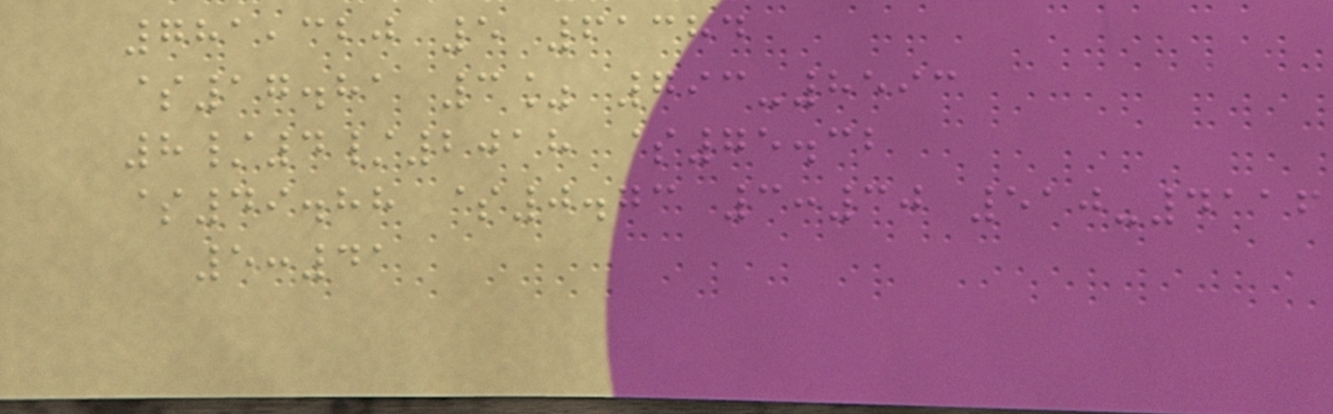781,320 5 61384
$17.81 3% 793-8593
8/4/2018 $75.32
$49.88 $0.73 3:30 510-4116
5:41
